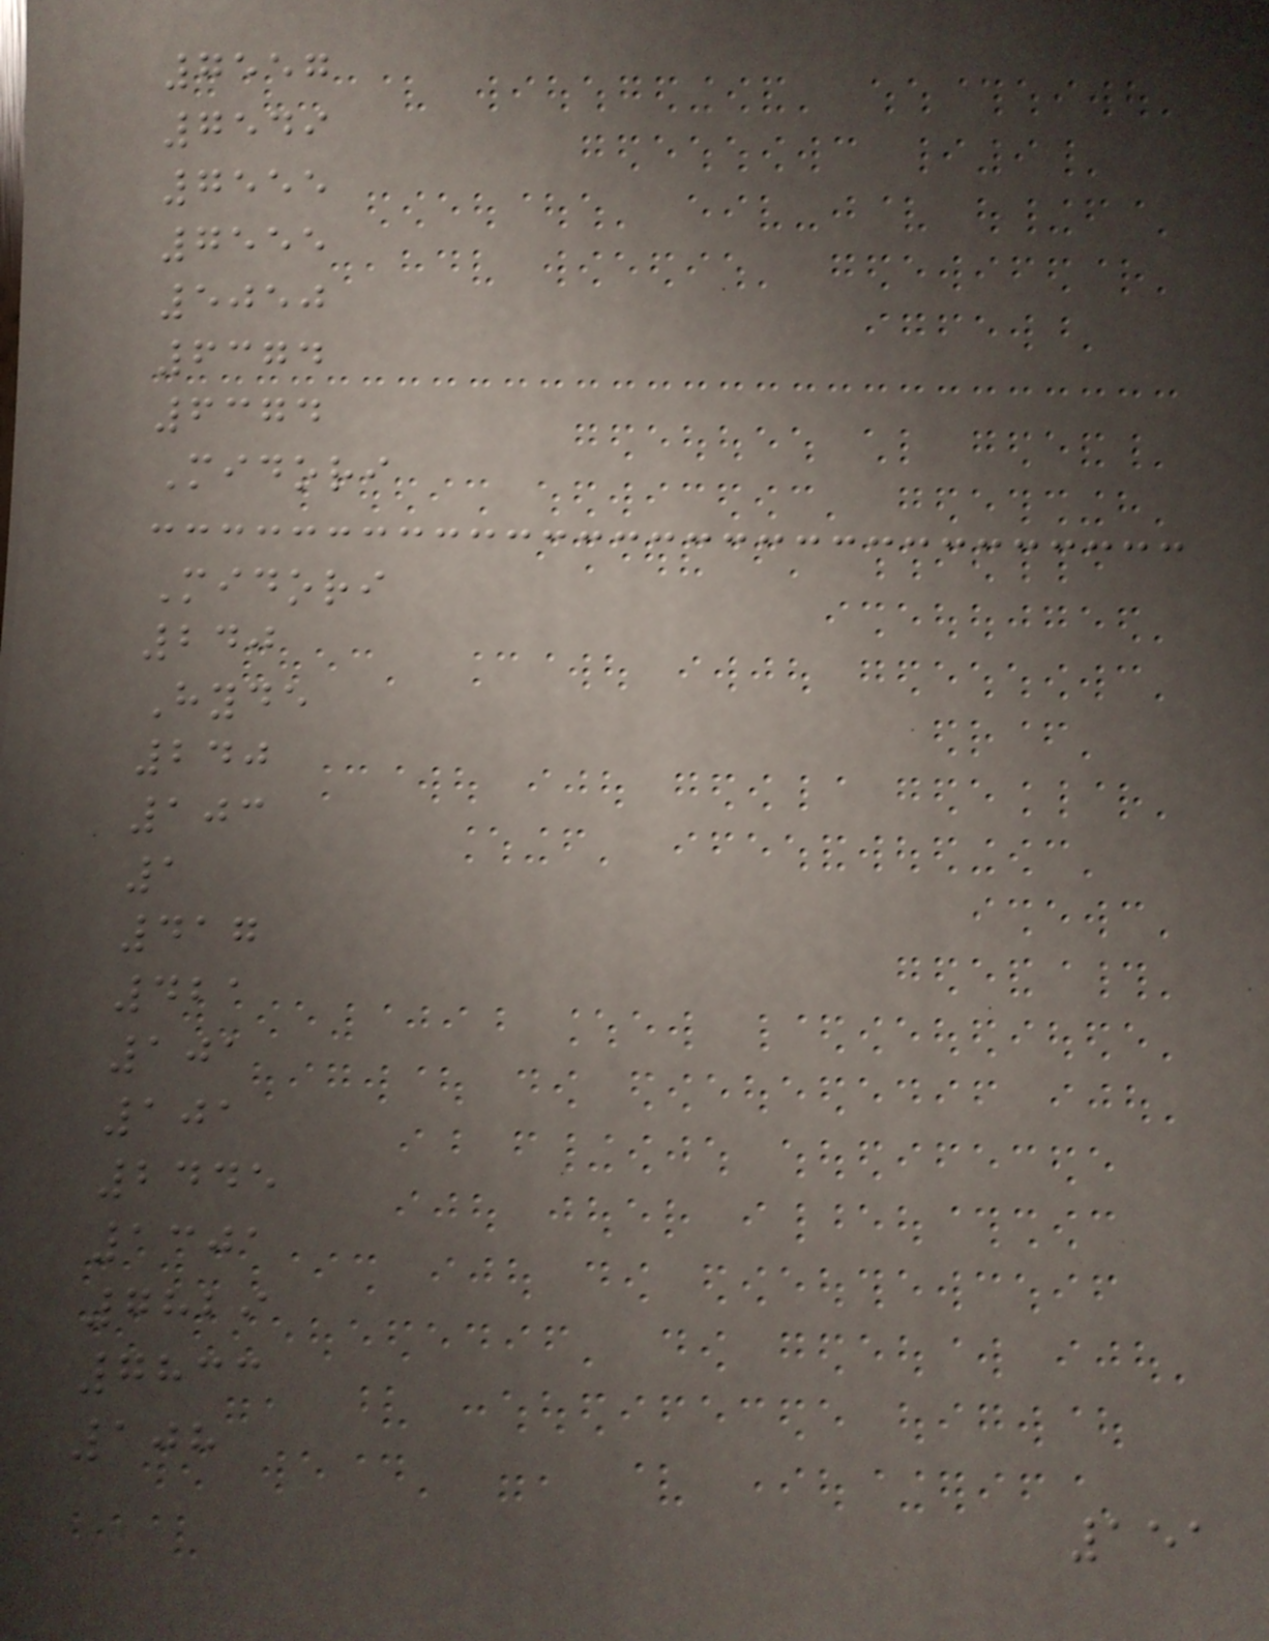7557
7549
7555
7555
5050
6374
6374
Midori
Midori
240
Hyde
240
103
1
417
421
101
101
2445
1301
7829
7833
108
151
